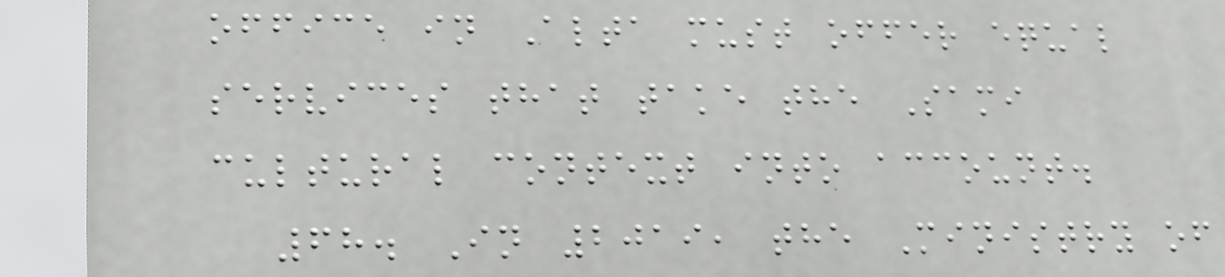office in Alta must offer equal
services that take the Sami
cultural context into account.
68. In 2019, the Ministry of
